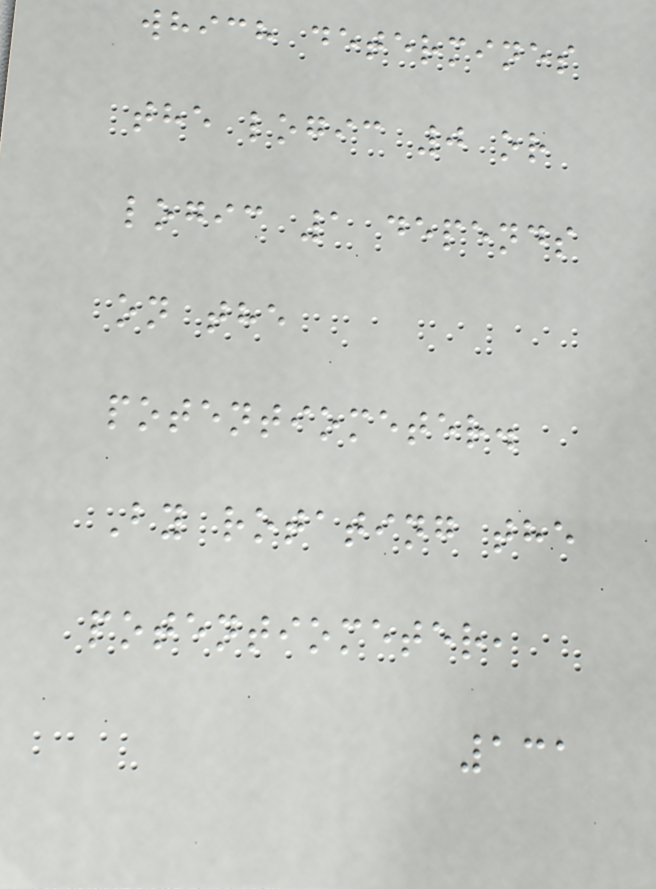which determines
the logic 0 or
logic 1 depends
on the
potentiometer.
By rotating the
potentiometer,
131
